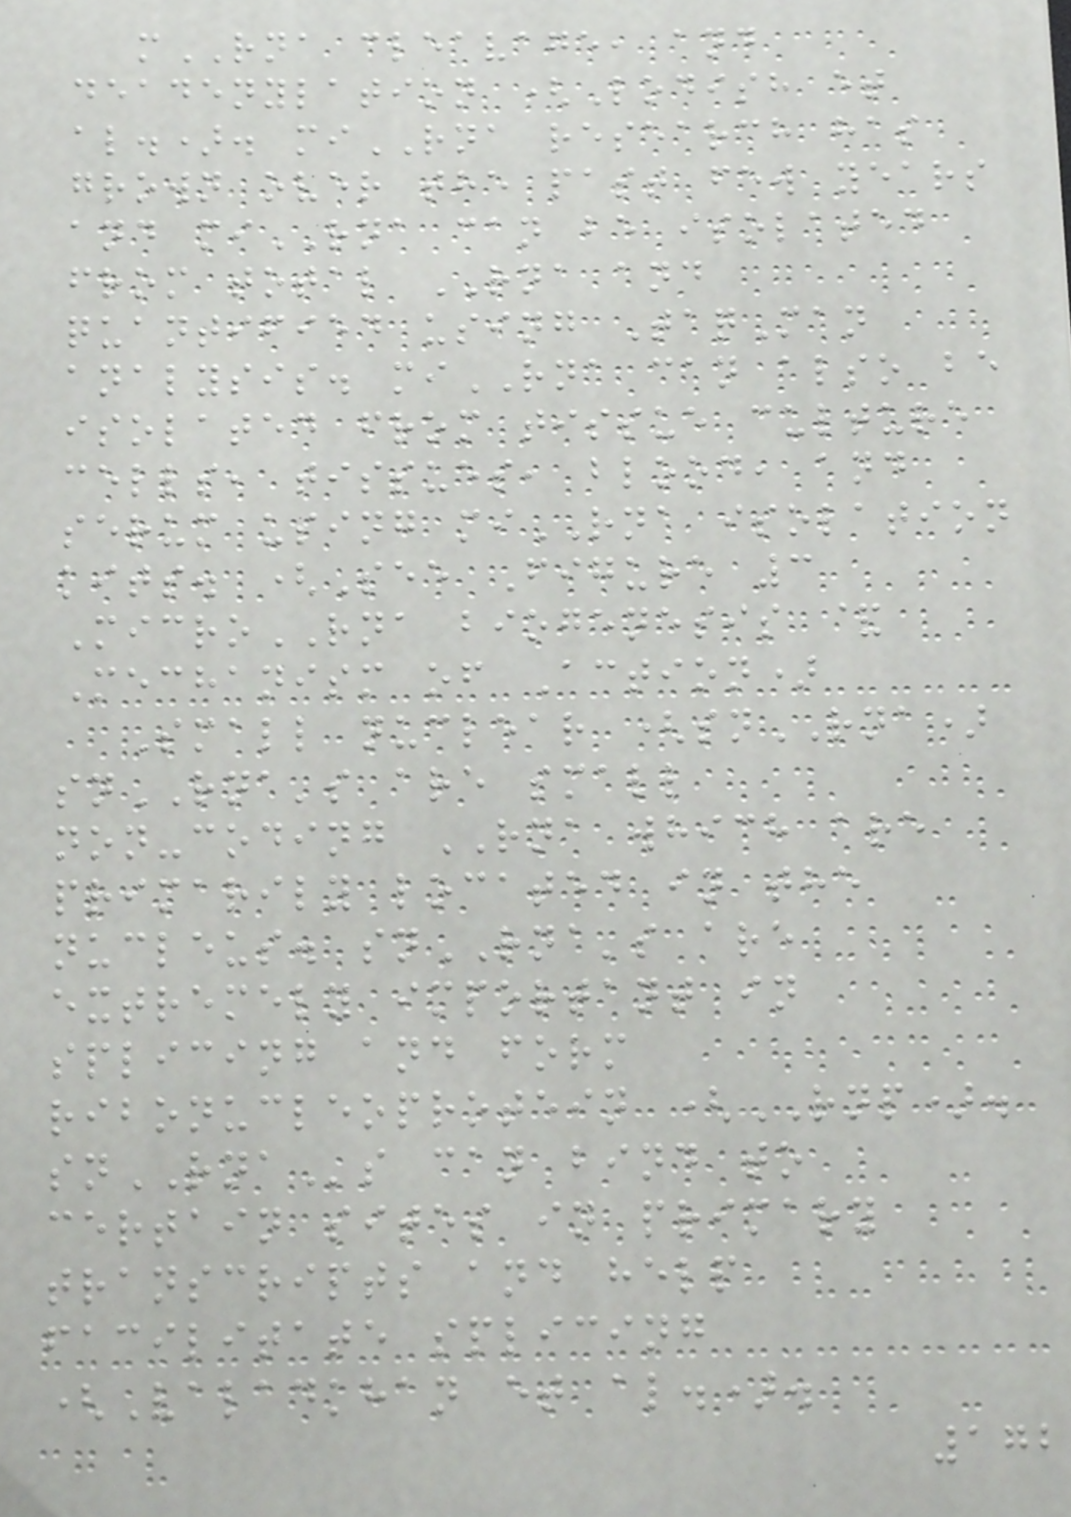mRNA cleavage, and
deadenylation (Lodish et
al.). miRNA research has
grown over the past few years
and miRNA can be isolated
from total RNA and
quantified using TaqMan
analysis. miRNA can also be
isolated from tissue culture
cells, tissues, blood, and
serum using miRNA isolation
kits. (See Figure 3
MicroRNA biogenesis &
Mechanism of Action)
Small nuclear (snRNA)
snRNA's are small
non-coding RNA which are
primarily located in the
nucleus. snRNA's are
extremely important in
splicing and form
ribonucleoprotein (RNP).
snRNAs can bind to
certain sites in primary
transcripts and help
facilitate splicing
(Valadkhan et al.).
172
